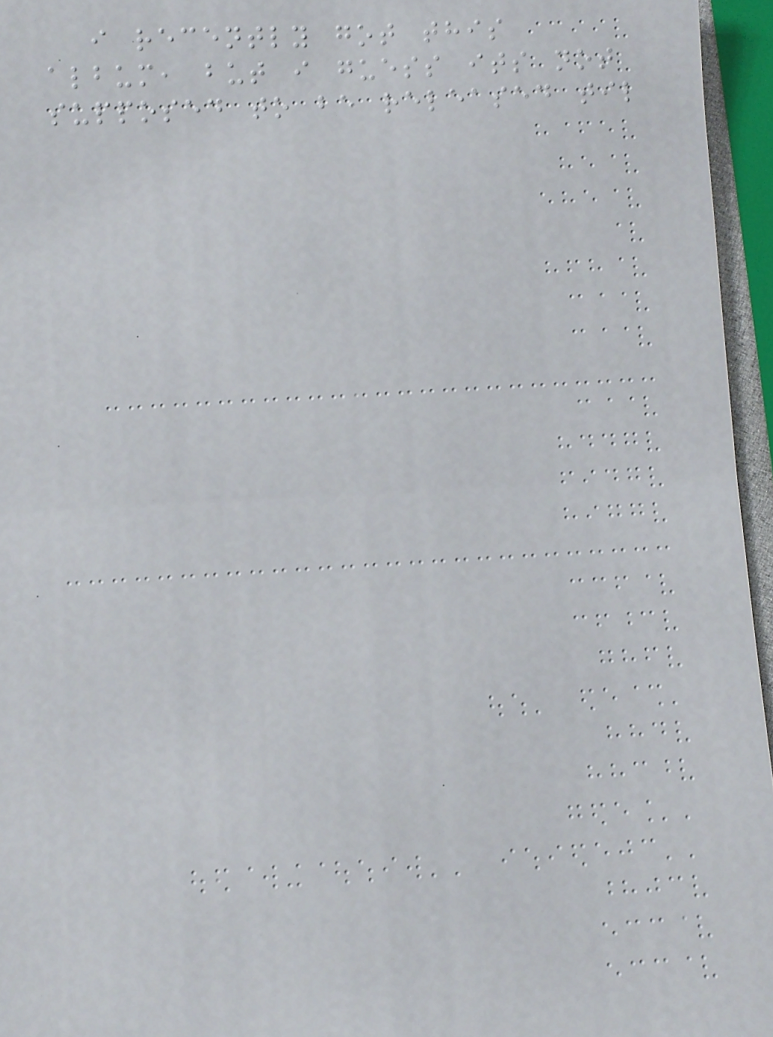i recently got this
album, but i guess its not
supposed to be released til
